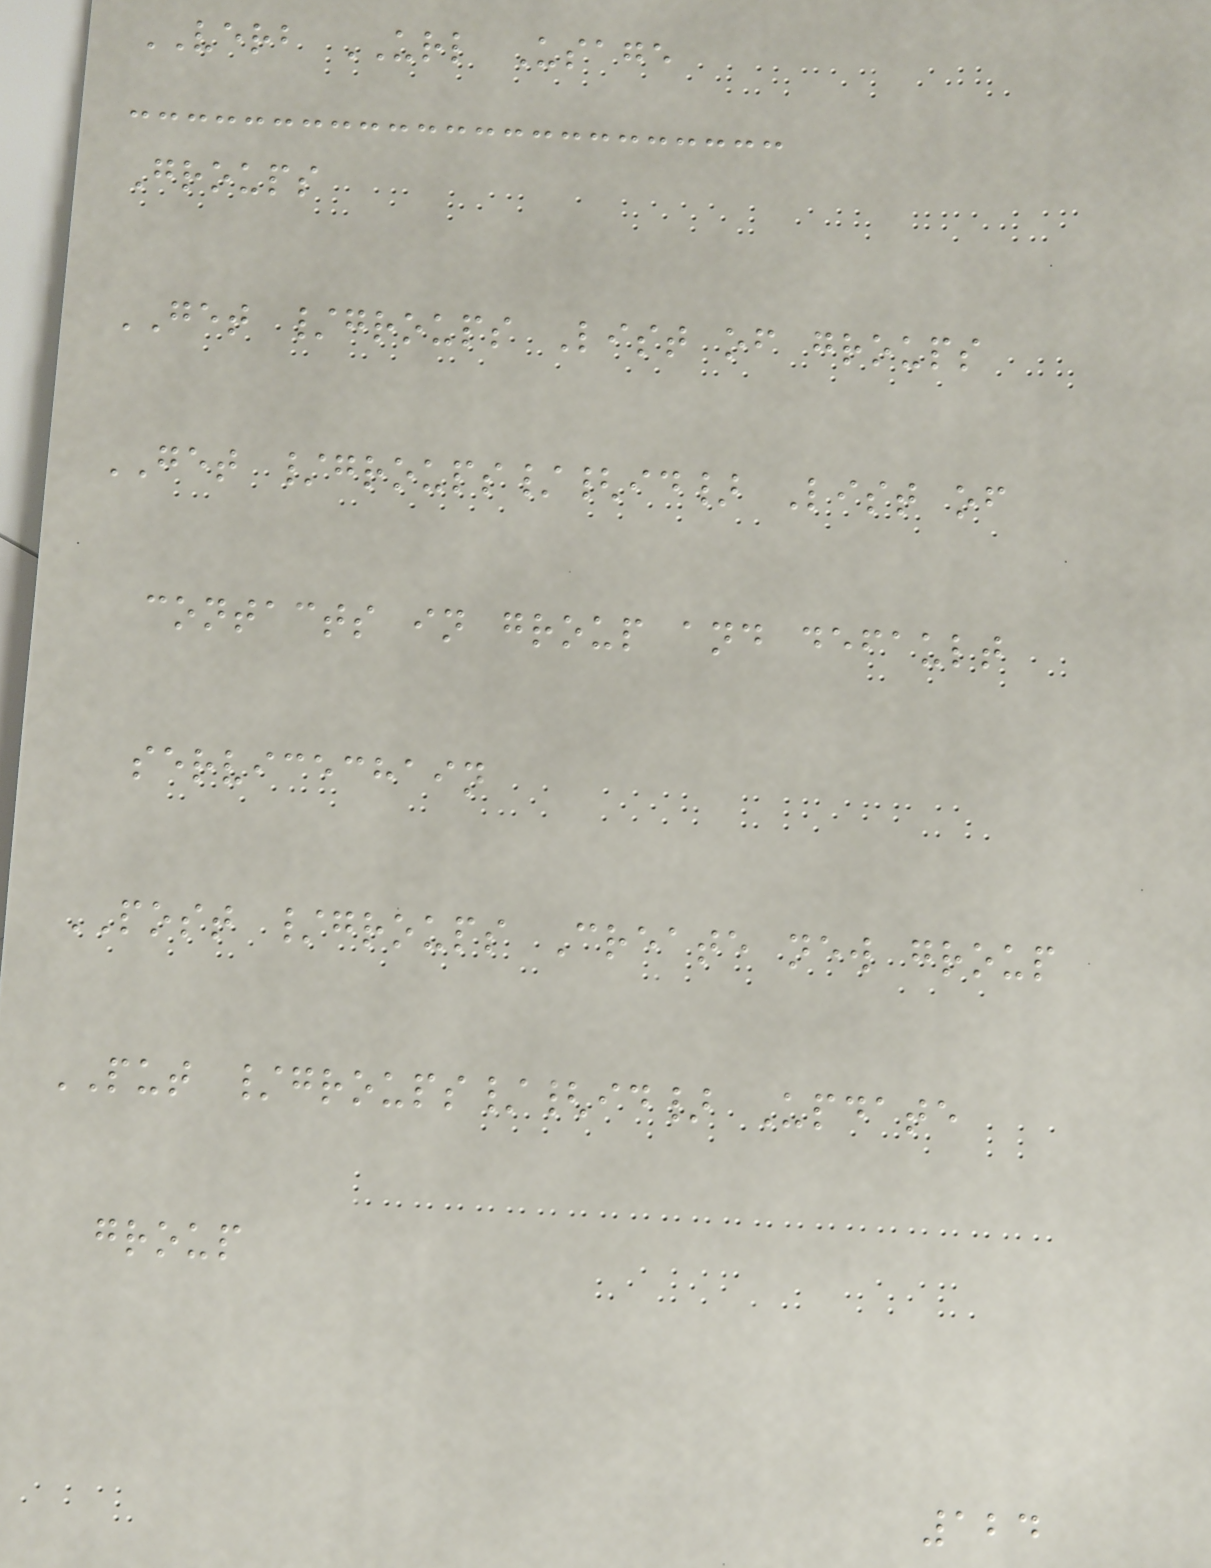VERB URL Usage
Groups
GET /groups List of groups
GET /groups/{id} List of
contacts in group and default
servicechain
POST /groups Create new group
PUT /groups/{id} Update
group
124
